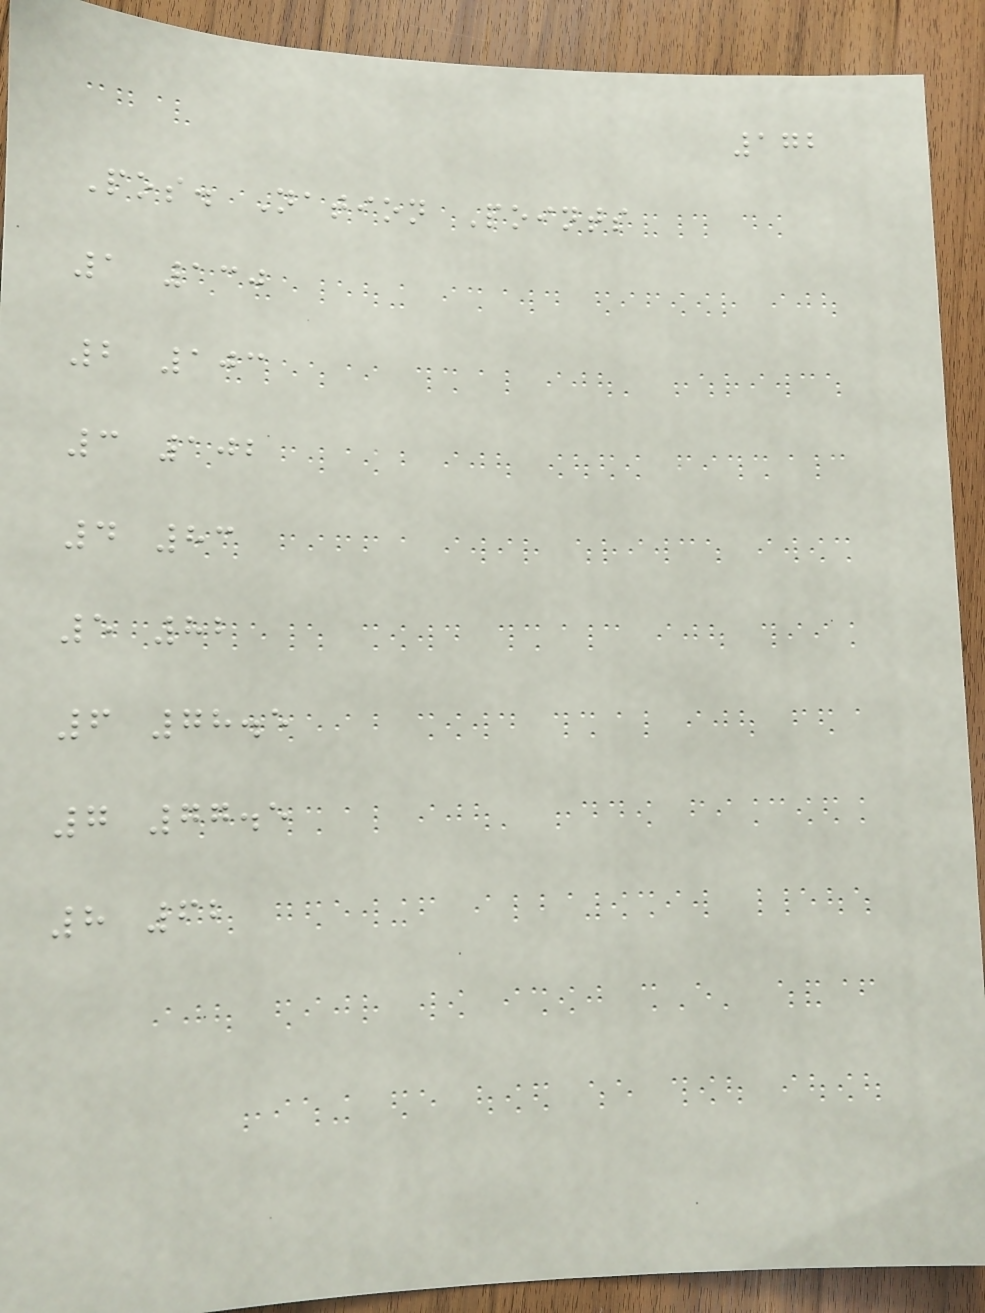172
Pos. Nation Points
1 130
2 103
3 102
4 83
5 82
6 78.5
7 77.5
8 62
